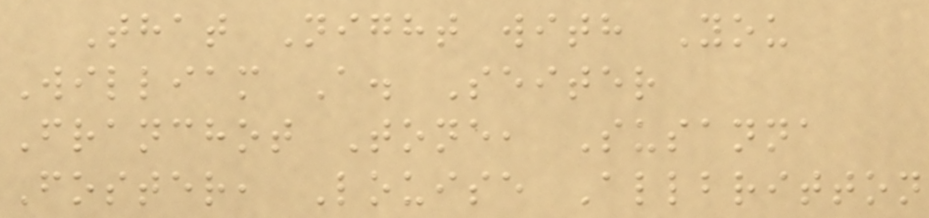That Night with You
William A. Seiter
Franchot Tone, Susanna
Foster, Louise Allbritton
